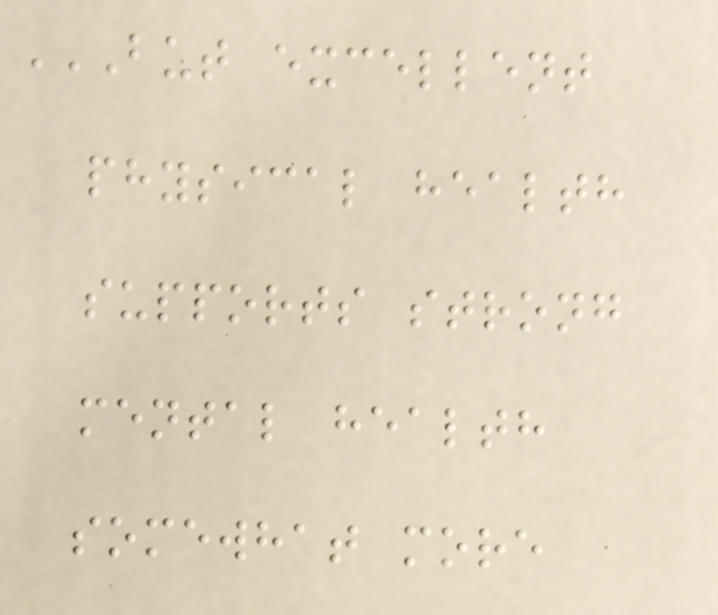BUT EXCELLENT
PHYSICAL HEALTH
SUPPORTS STRONG
MENTAL HEALTH
SOMEWHAT MORE
